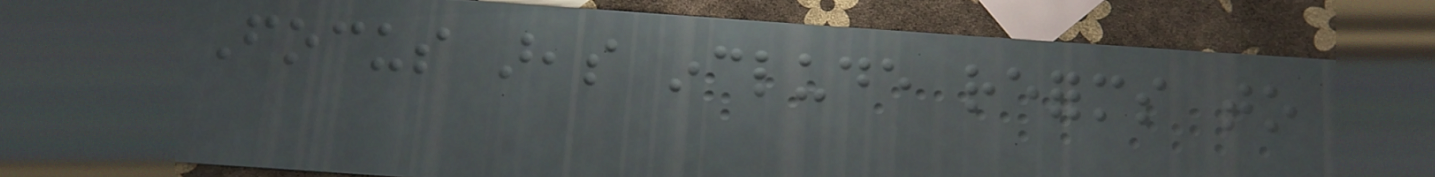Focus areas include reforms to
